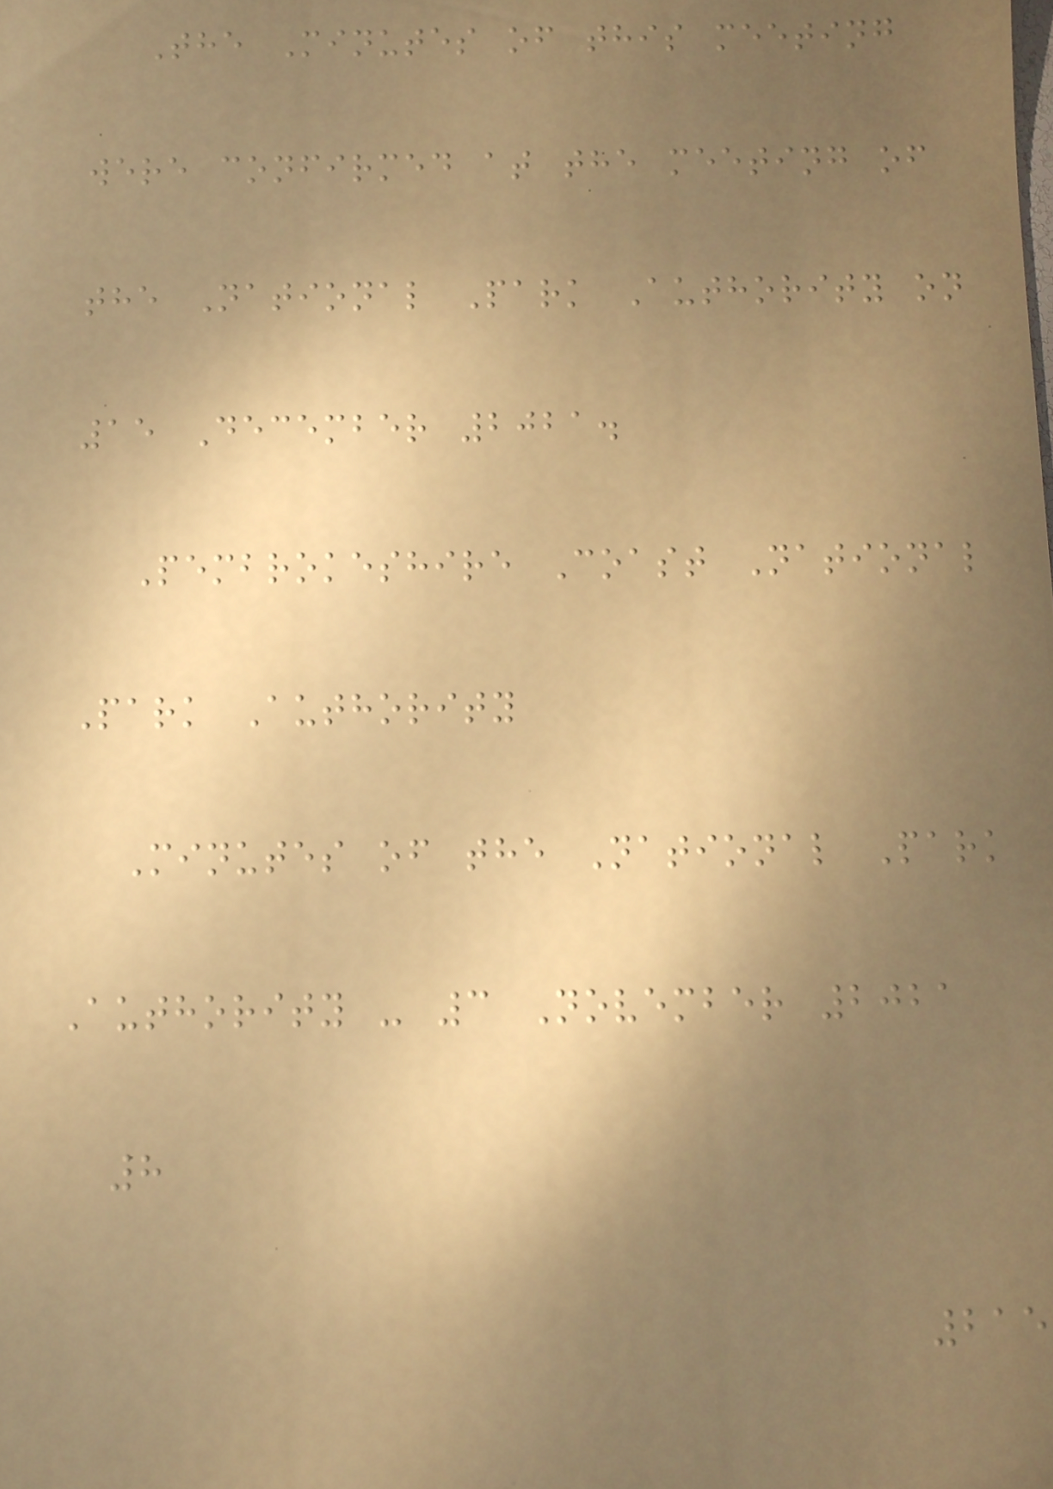The Minutes of this meeting
were confirmed at the meeting of
the National Park Authority on
15 December 2021.
Pembrokeshire Coast National
Park Authority
Minutes of the National Park
Authority - 3 November 2021
8
215
